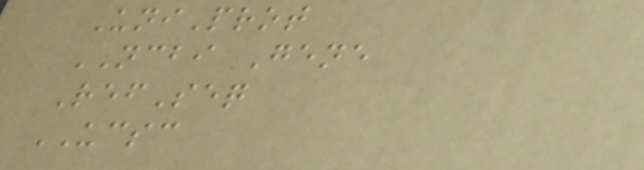UniProt
NCBI Gene
RefSeq
UCSC
